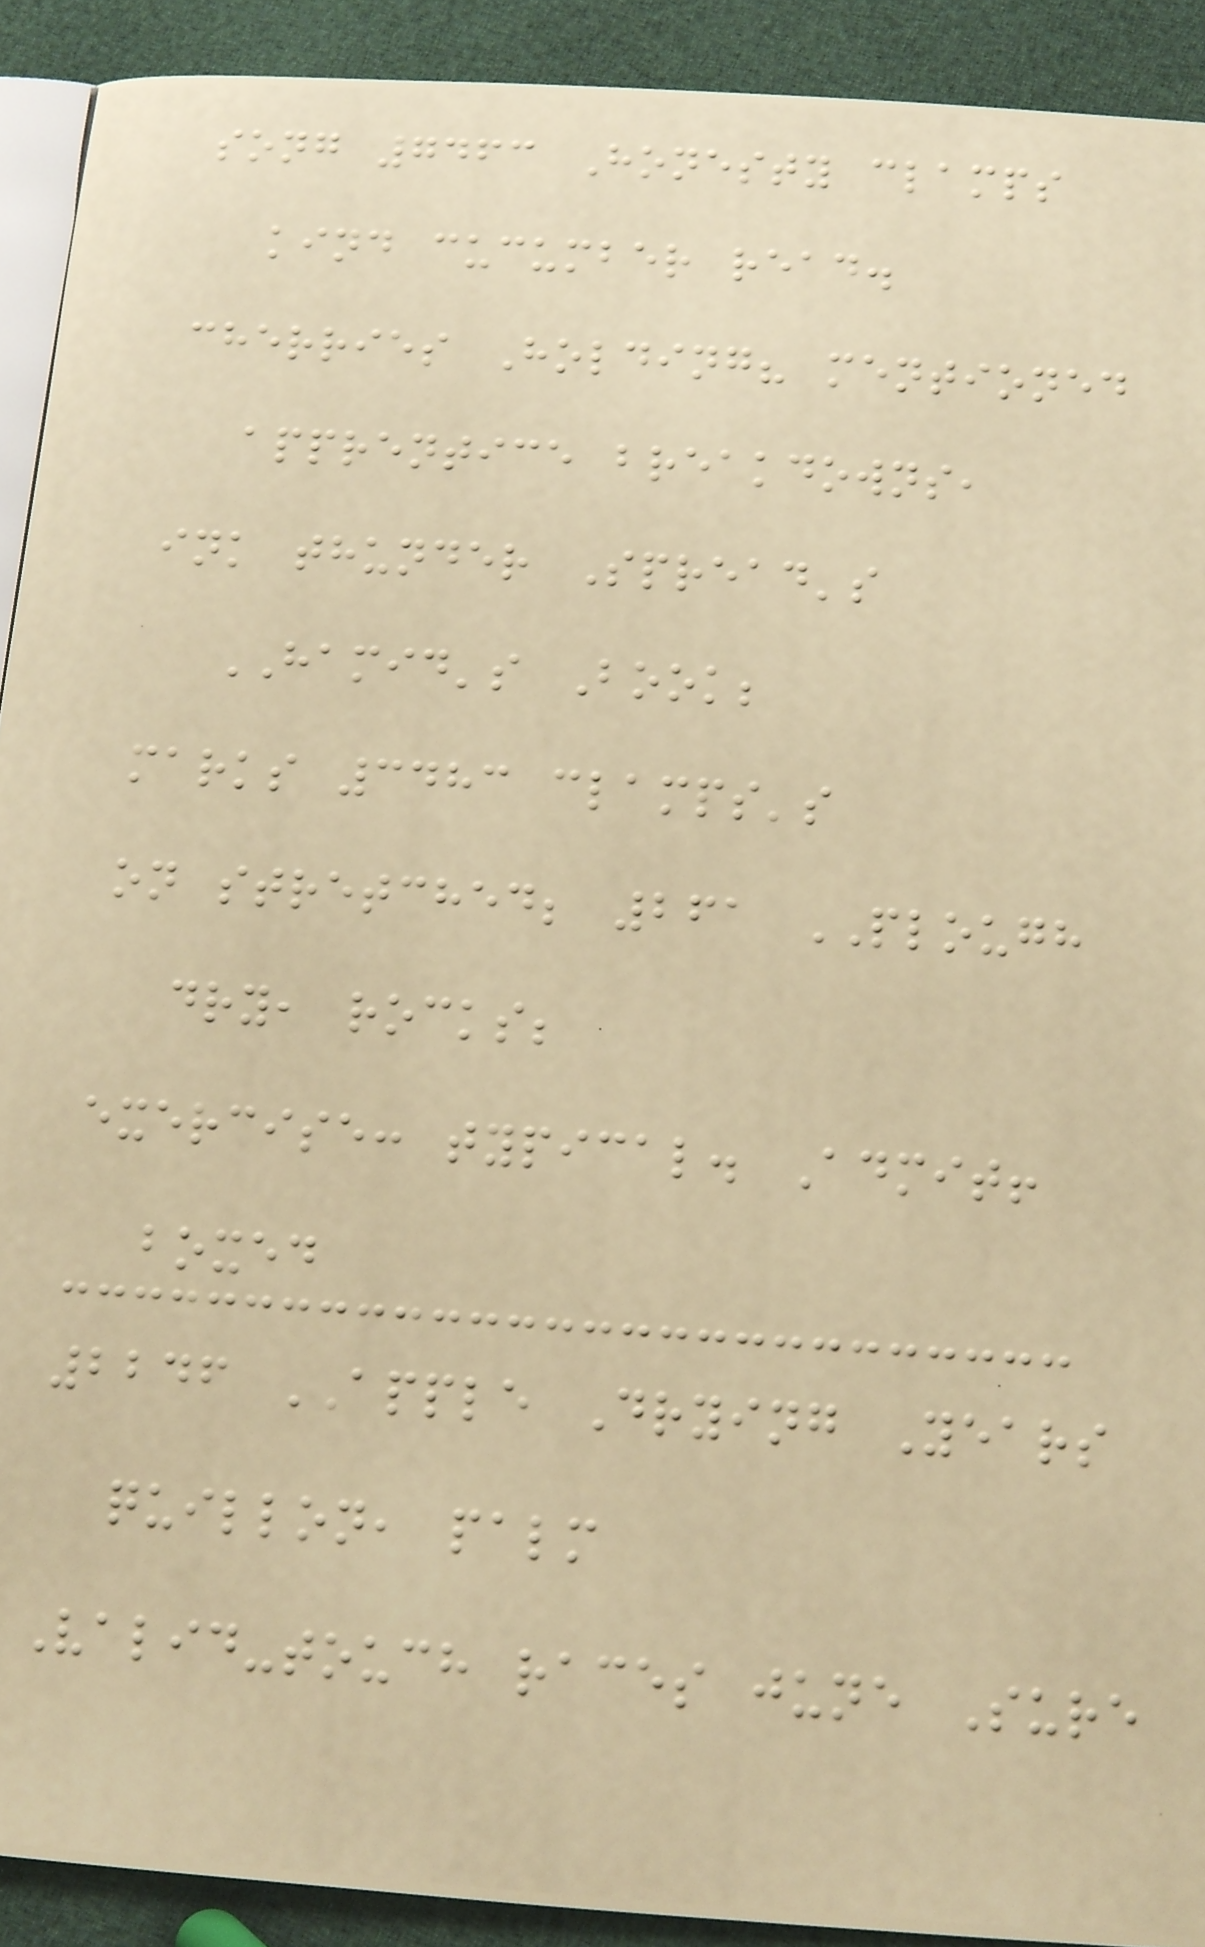song 7463 Honesty clamps
kind cucumber read.
cherries Holding? mentioned
apprentice breakdowns,
ink thunder Spread's
HAMID's Book;
marks 3483 clamps's
on stretched; 261 PLOUGH
dry, rocks;
exercise: typical. Admit!
boxed
2246 APPLE Drying Years
quillon, palm
Valid-touch races june Sure
